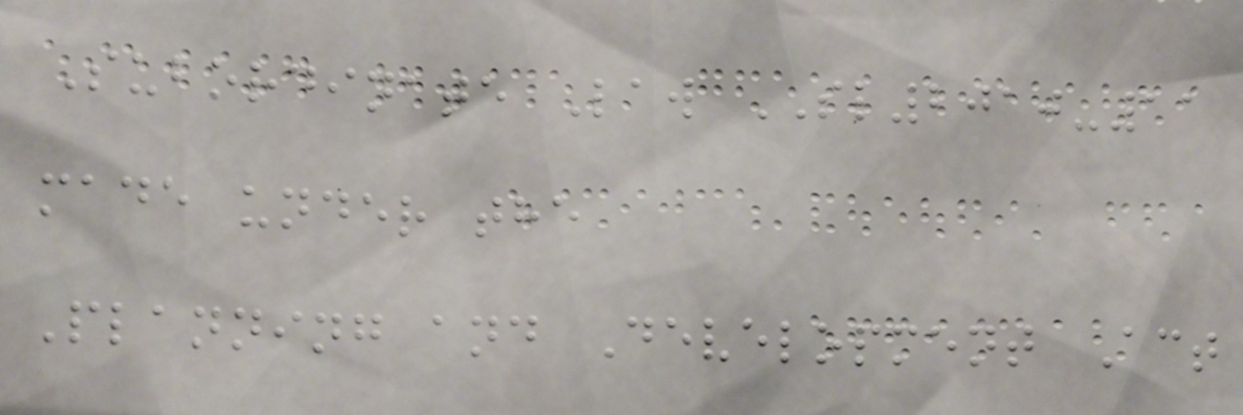Subordinate Law SL2010-11
made under the
Planning and Development Act
